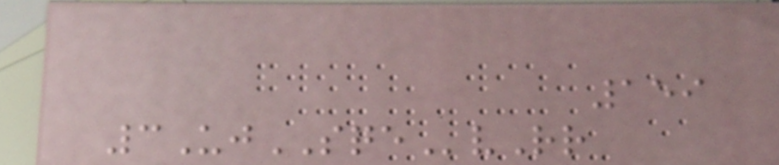159
3UjSQEvRr
